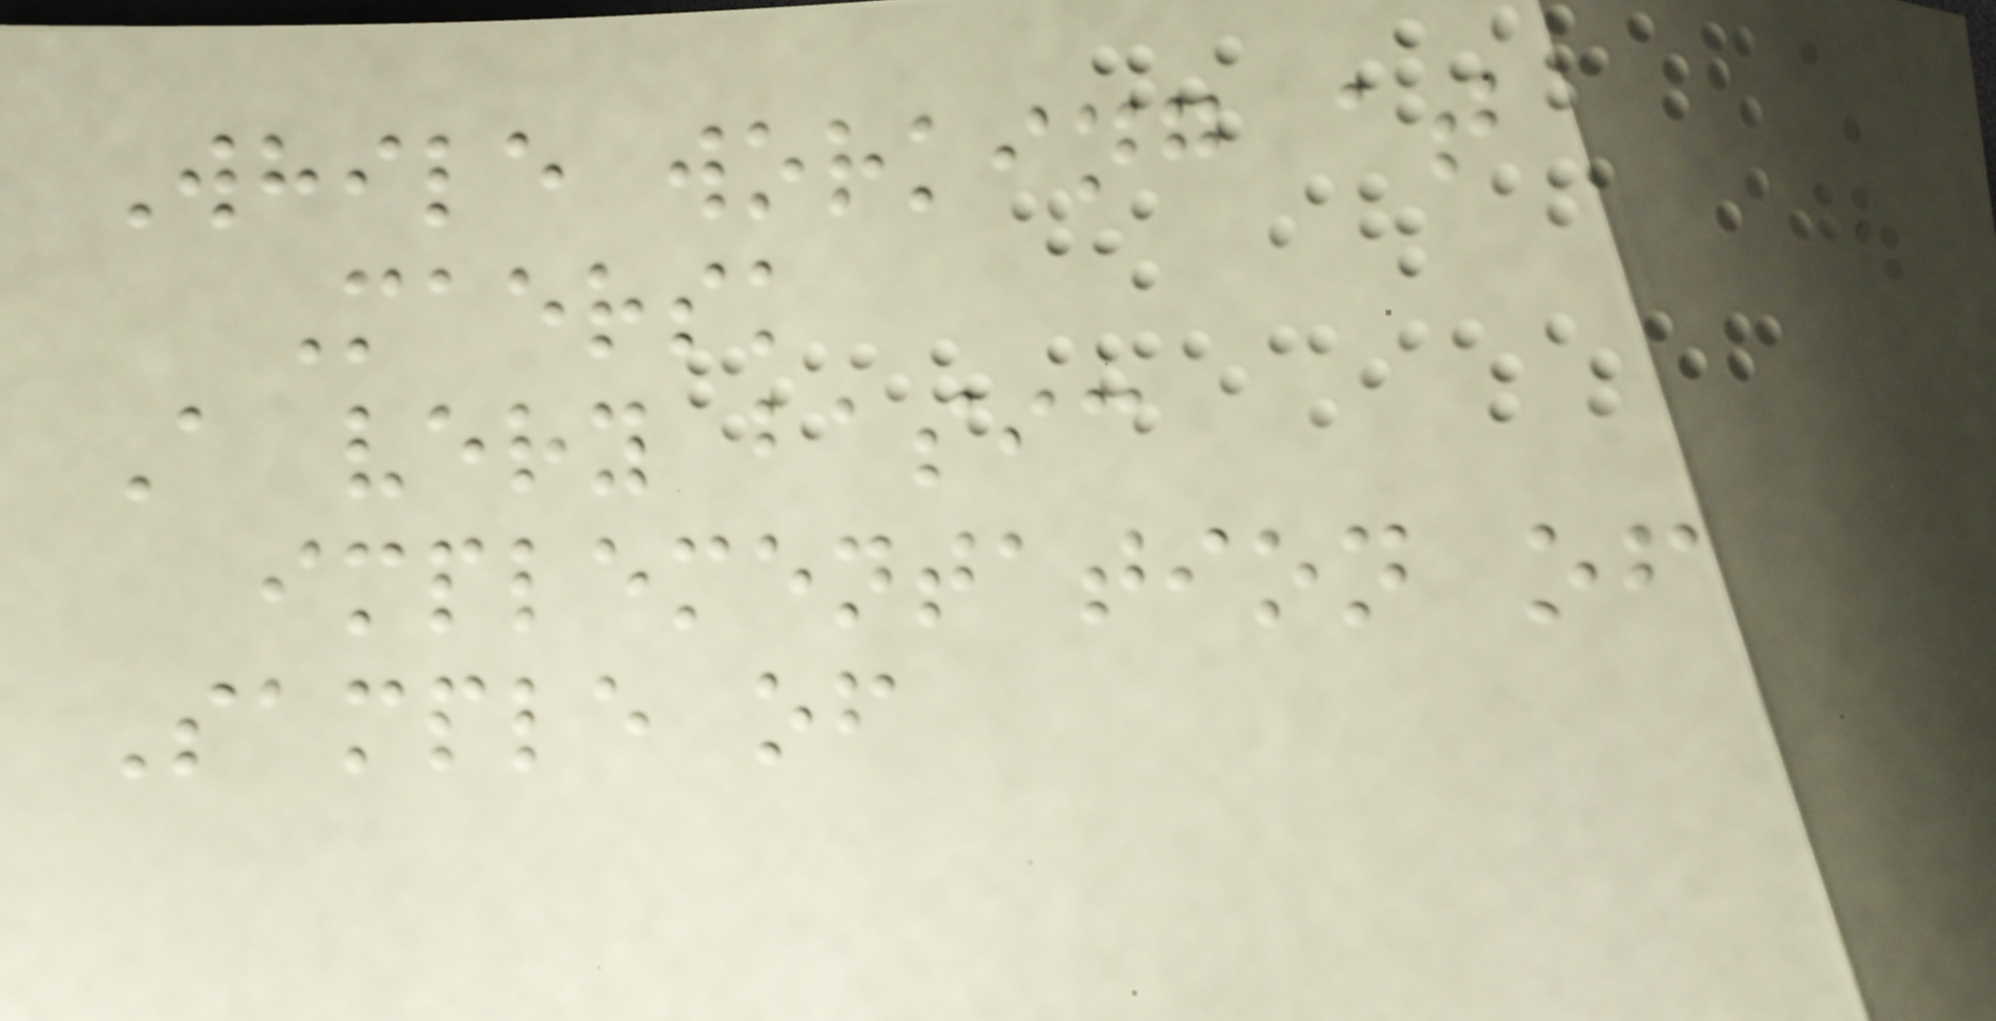While working at
Maersk
A very basic
implementation of
Sample of
